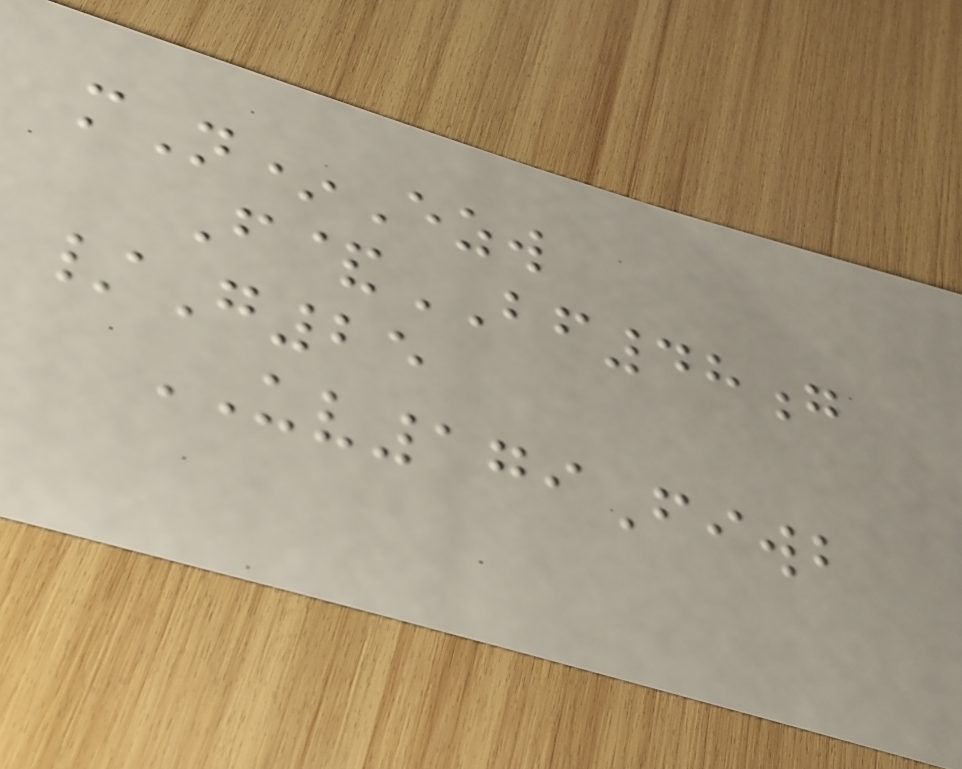mN*Ezw
F&BF48g
/G25
UV179Fiwb
